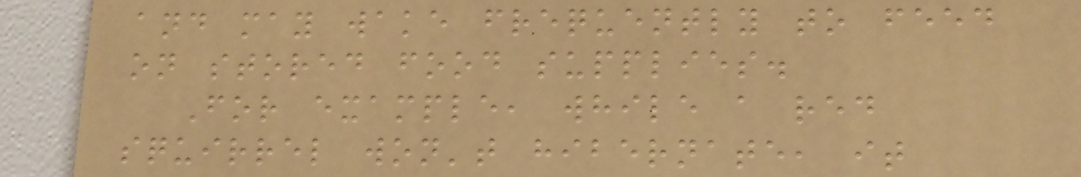and may wake frequently to feed
on stored food supplies.
For example, while a red
squirrel won't hibernate, it
